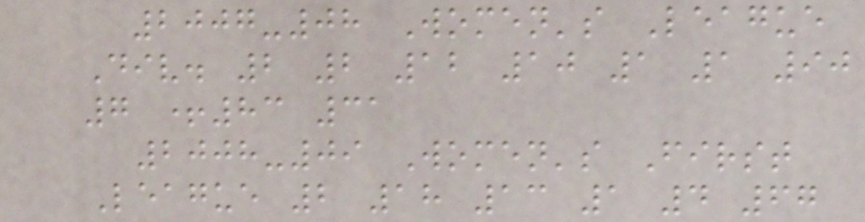2007-08 Women's League
Div. 2 2 12 10 1 1 90
7 +83 31
2008-09 Women's First
League 2 18 13 1 4 67
